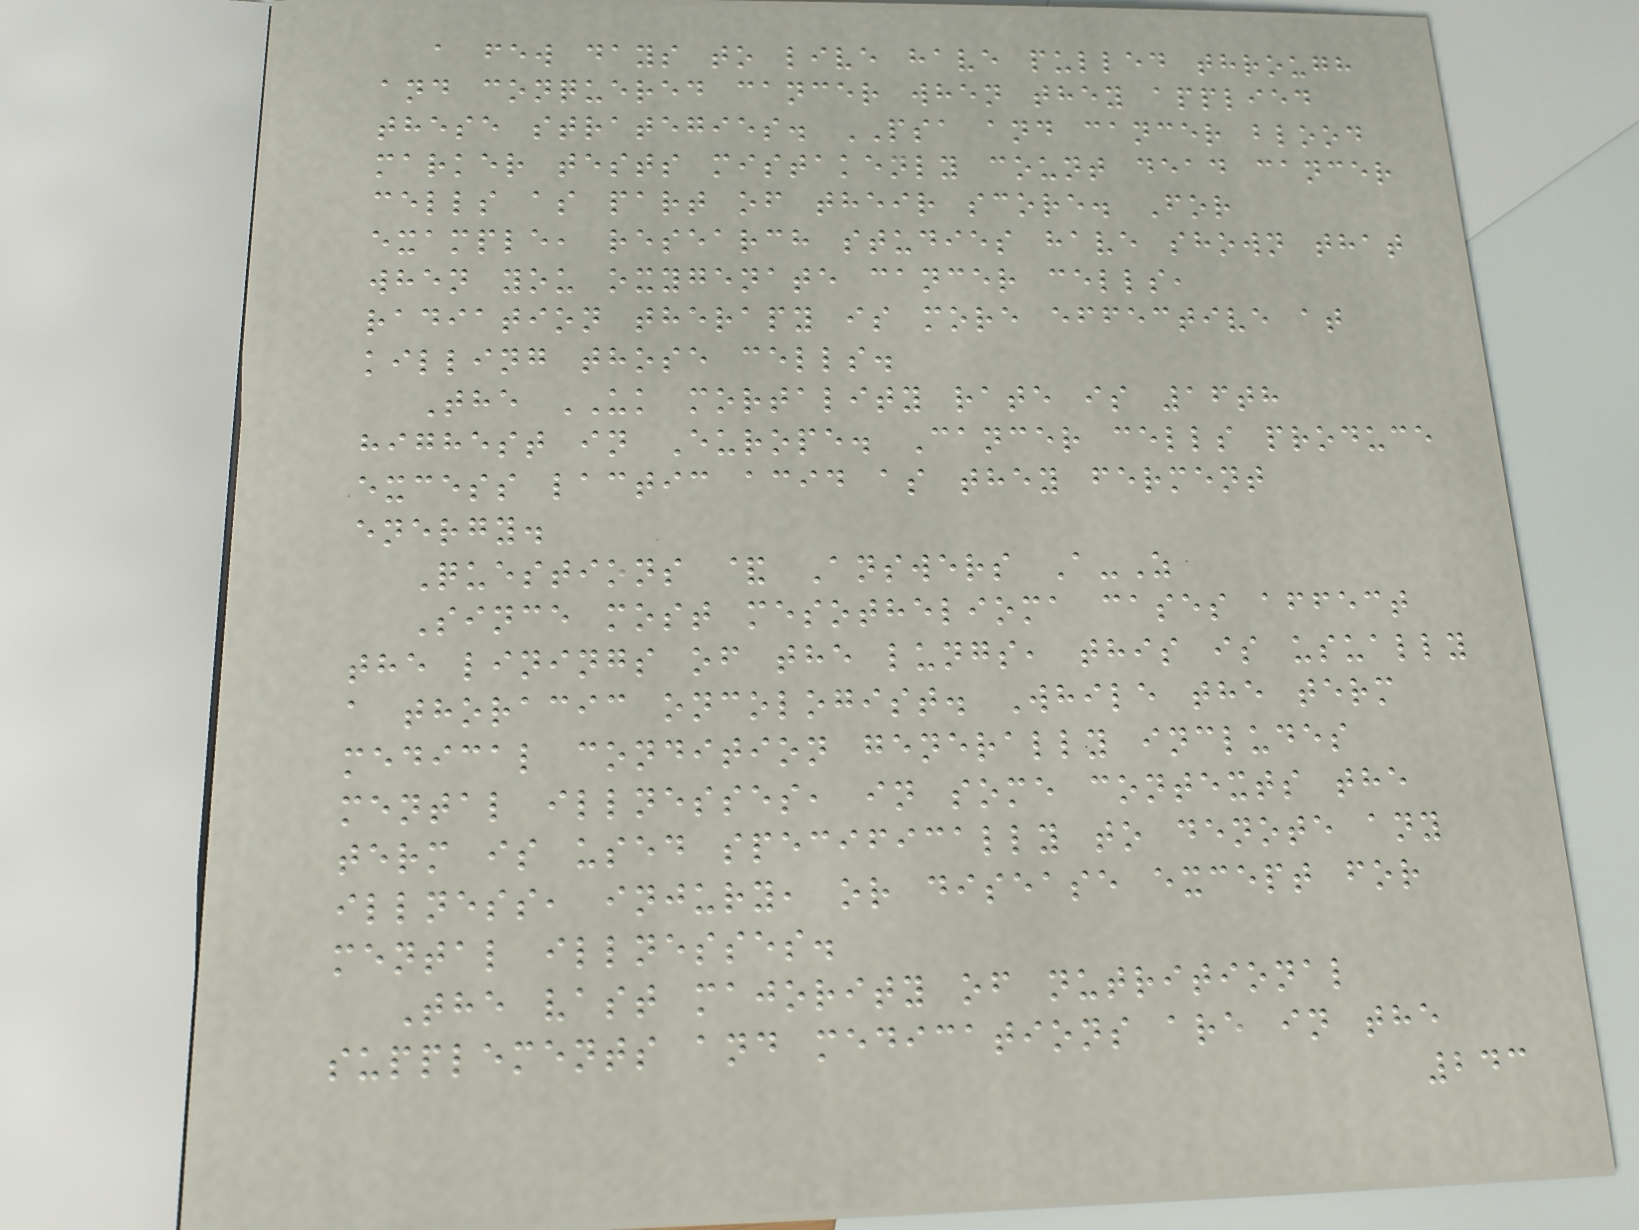a few days to live have pulled through
and conquered cancer when they applied
these strategies. PSA and cancer blood
marker tests mistakenly count dead cancer
cells as part of their score. For
example, research studies have shown that
when you oxygenate cancer cells,
radiation therapy is more effective at
killing those cells.
The UK mortality rate is 16th
highest in Europe. Cancer cells produce
excess lactic acid as they ferment
energy.
Questions & Answers A-Z
Since most mesothelioma cases affect
the linings of the lungs, this is usually
a thoracic oncologist. While the term
medical condition generally includes
mental illnesses, in some contexts the
term is used specifically to denote any
illness, injury, or disease except for
mental illnesses.
The vast majority of nutritional
supplements and medications are in the
243
